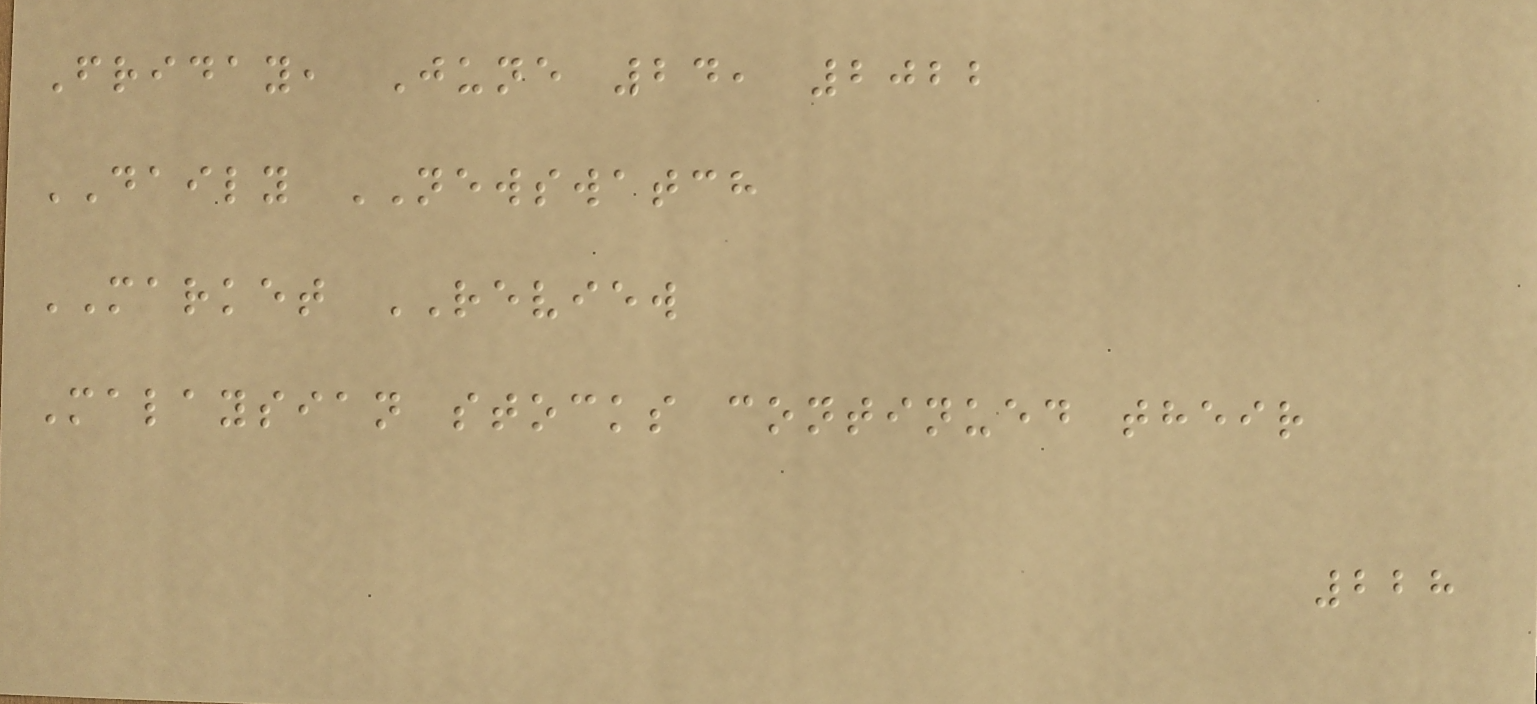Friday, June 24, 2022
DAILY NEWSWATCH
MARKET REVIEW
Malaysian stocks continued their
228
